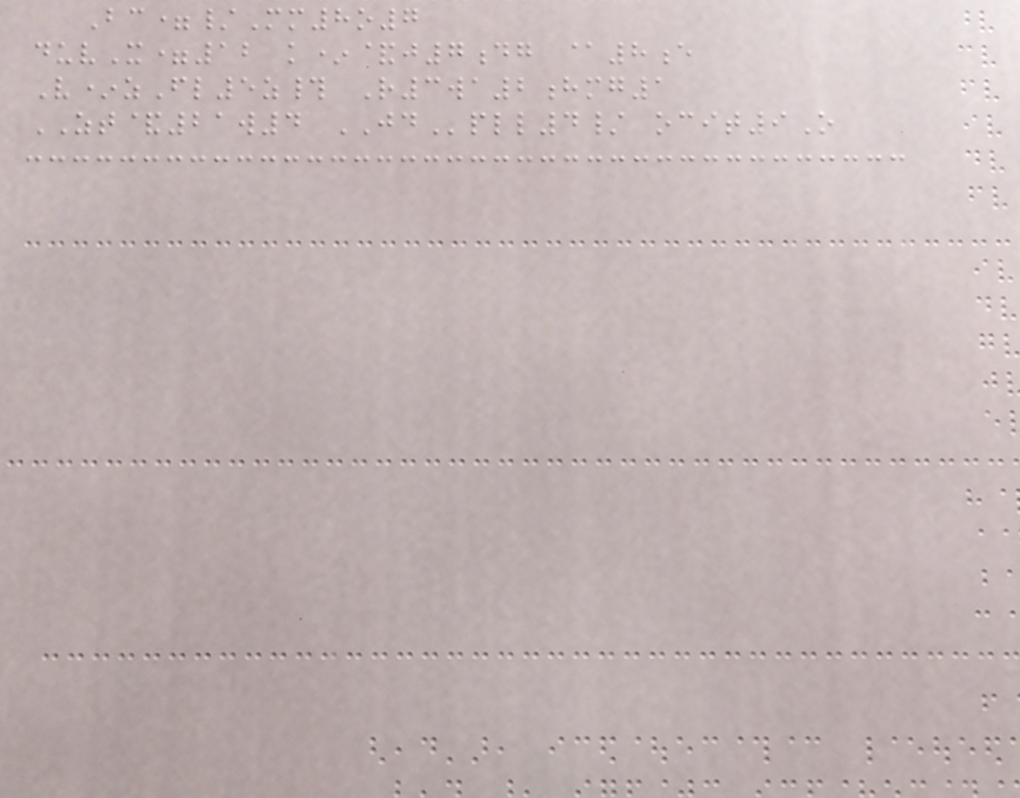Bc=/Mm8o7
duvX=12 k*&j7dg @8e
V*zFl5z# R3wa2hmg1
ZT&21w4 JDpll4/ ocit9O
